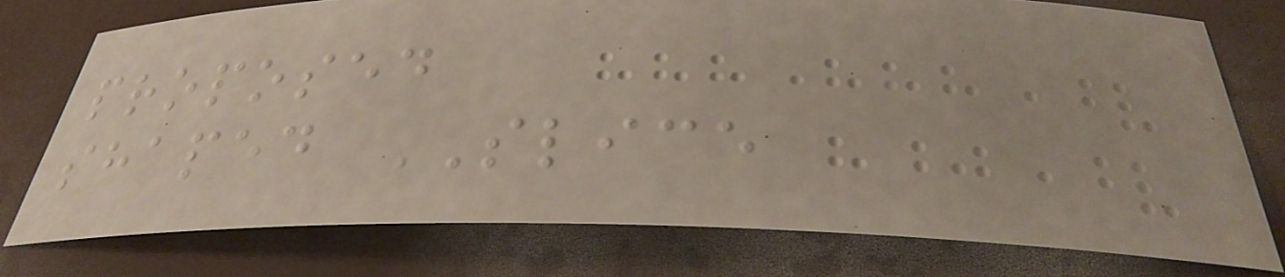proposed
shaped SLICE
